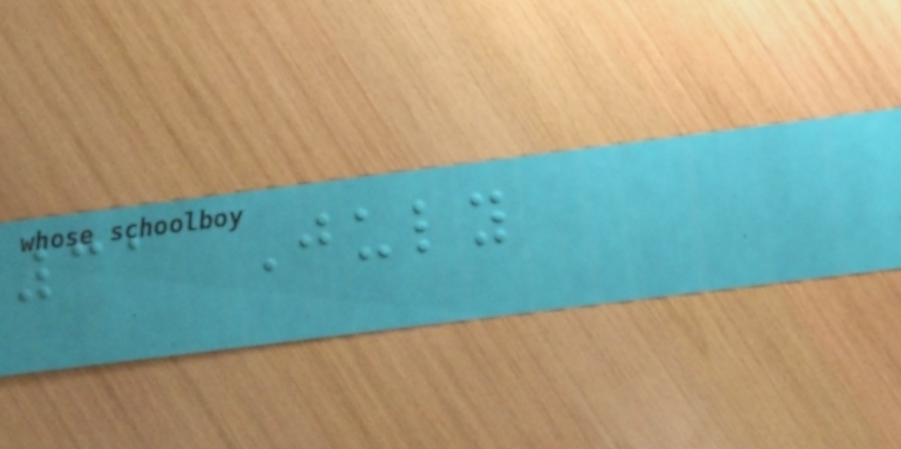31 July
